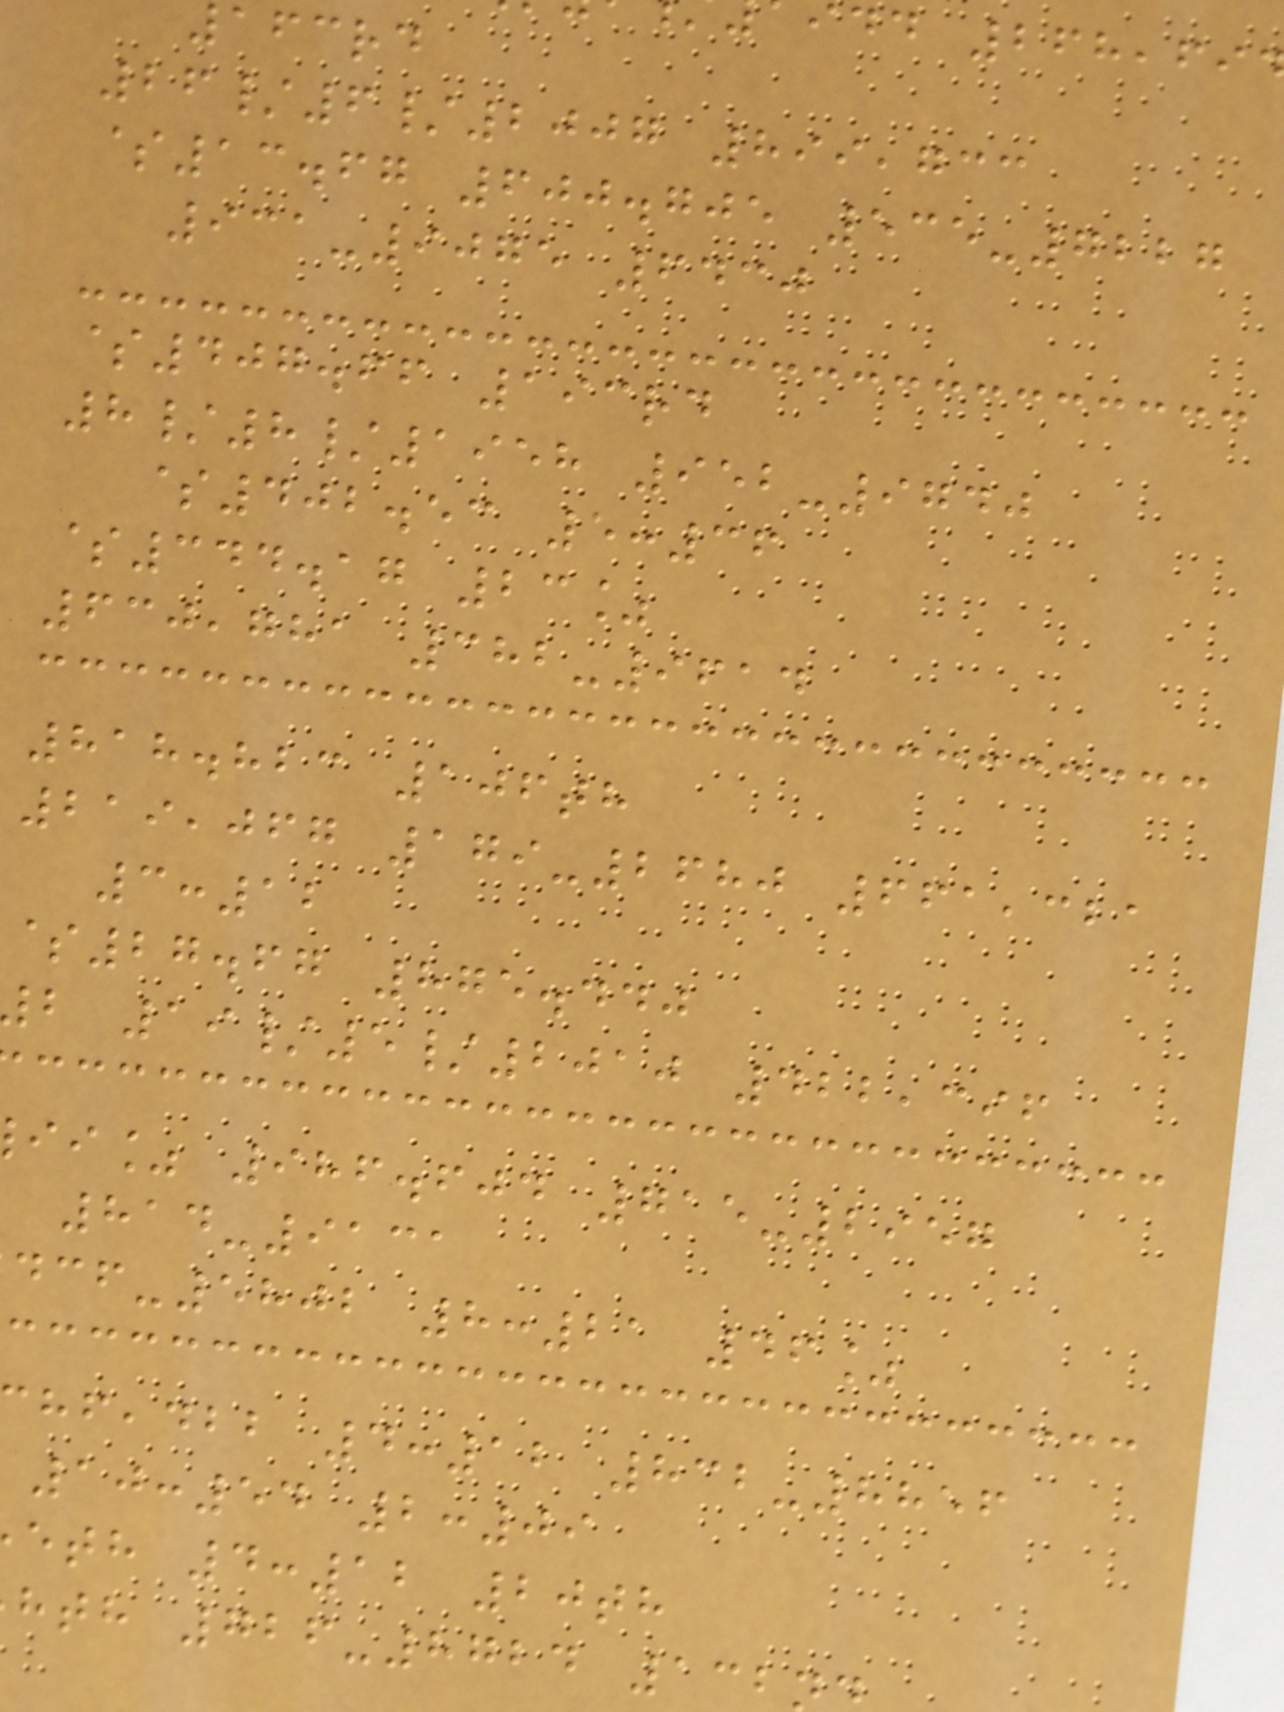idd 268,69
163rd
26/6/2007 899,733
$13.67 600.705 535-7227
931-9075 6430
$407.66 193rd
8/8/1958 952-9740
$402.53 5:36
$344.17 23%
630,781 382-9614
818.823 106th
219,067 179-2680 661,321
3:12
$27.67 875.440
b 19/5/2010 422,396
ii% 986.604 715-2957
814-9131
-5802 8:21 46%
,dbb 4:12 832-8856
10:54 2:09
eth 4:12 20th
hth 726-8724 132
